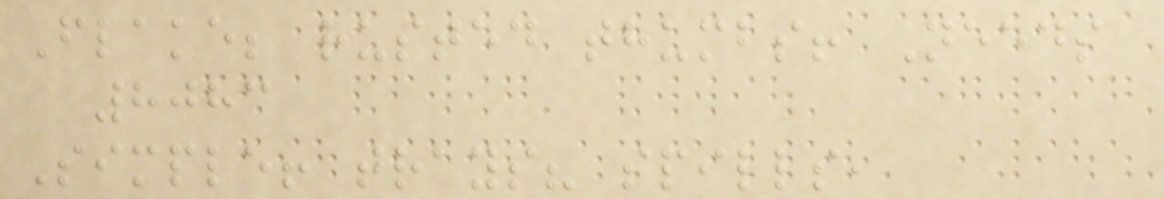Flake; rusted thumbs! Needs
8083
Simple! trays? spills,
